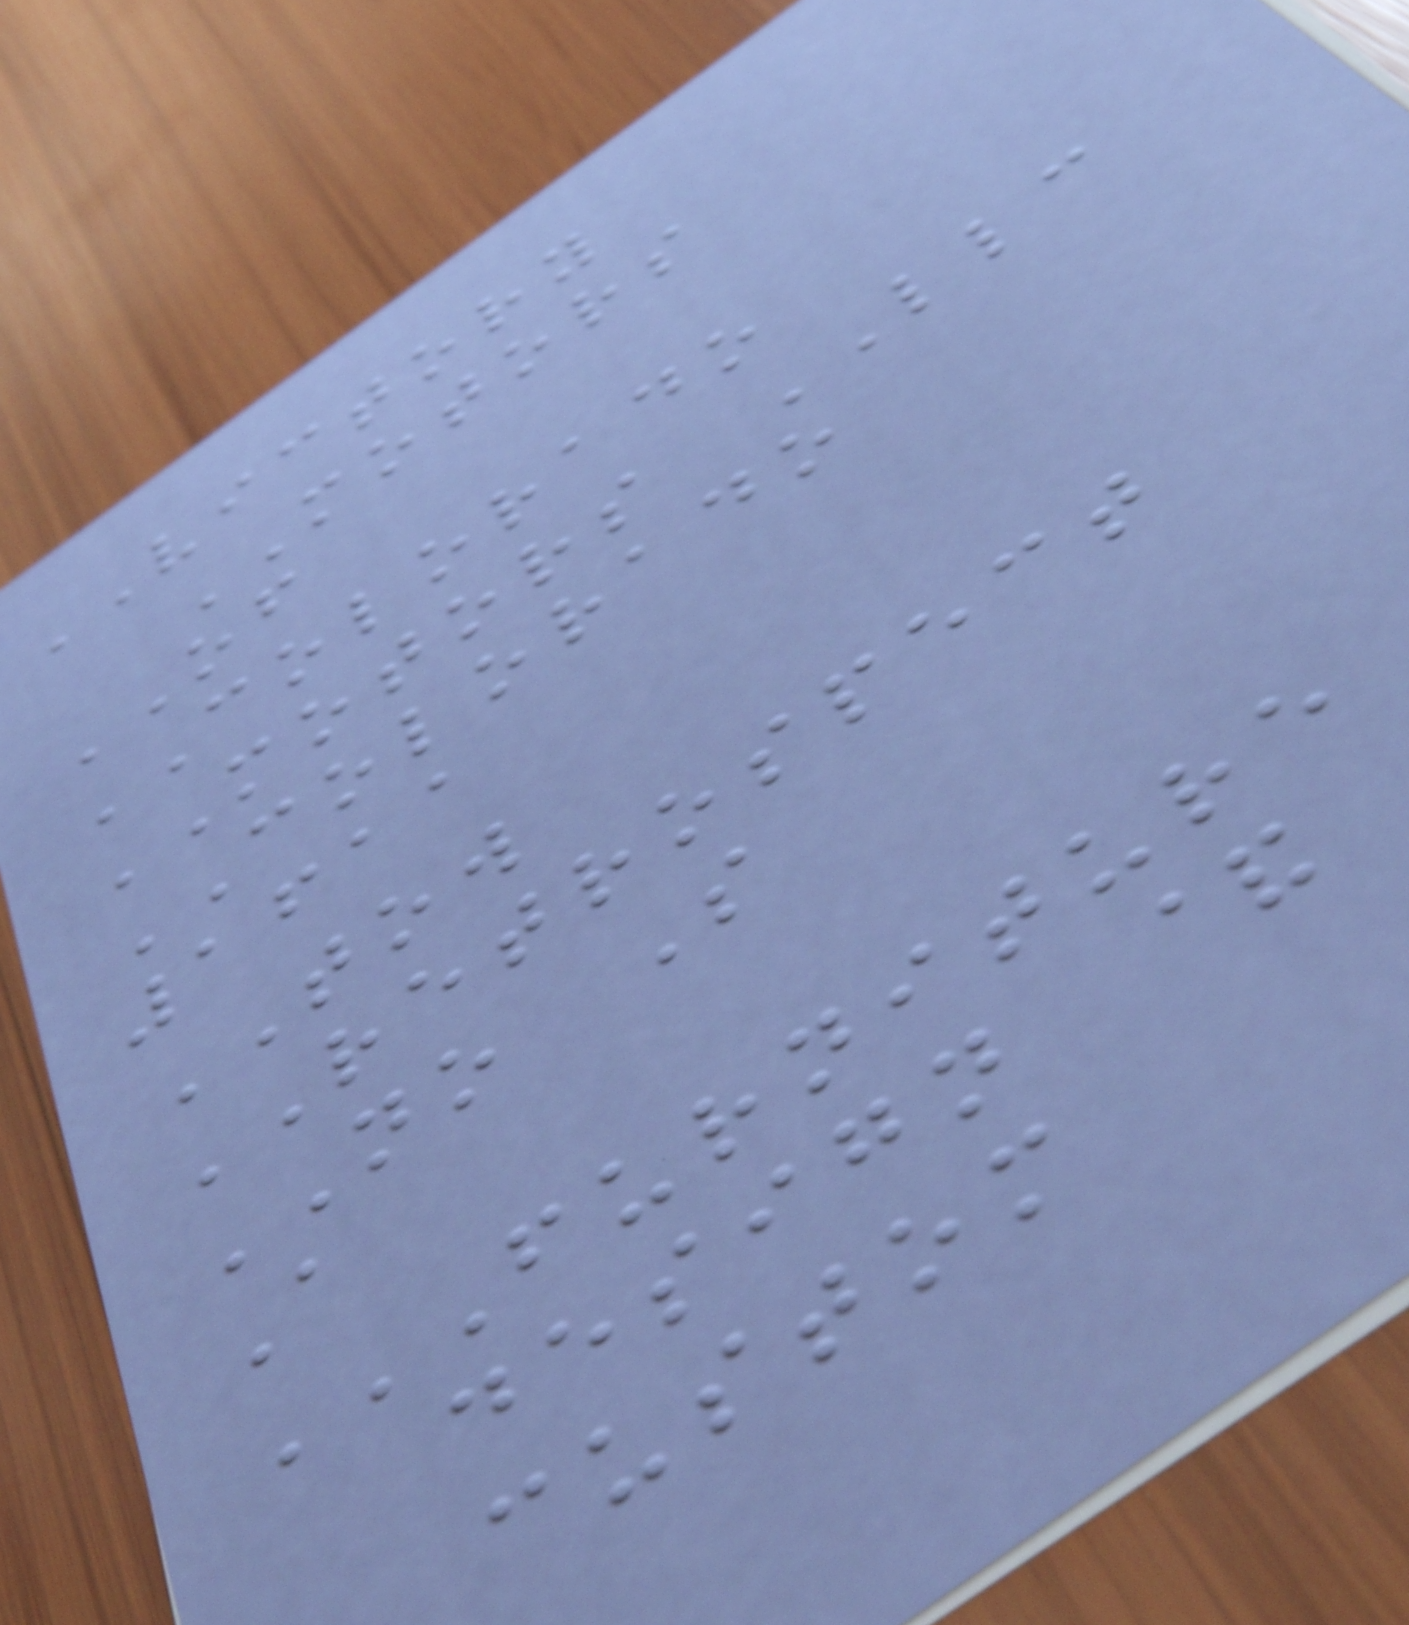VICTORY
MOTORS
OF
COLORADO
MOTORS LLC
COLORADO
1611
TOW
RETROSPECT
NO S
A
FURNITURE
DESIGN &
CUSTOM
